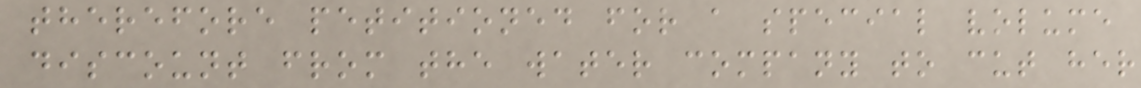therefore petitioned for a special volume
discount from the water company to cut her
